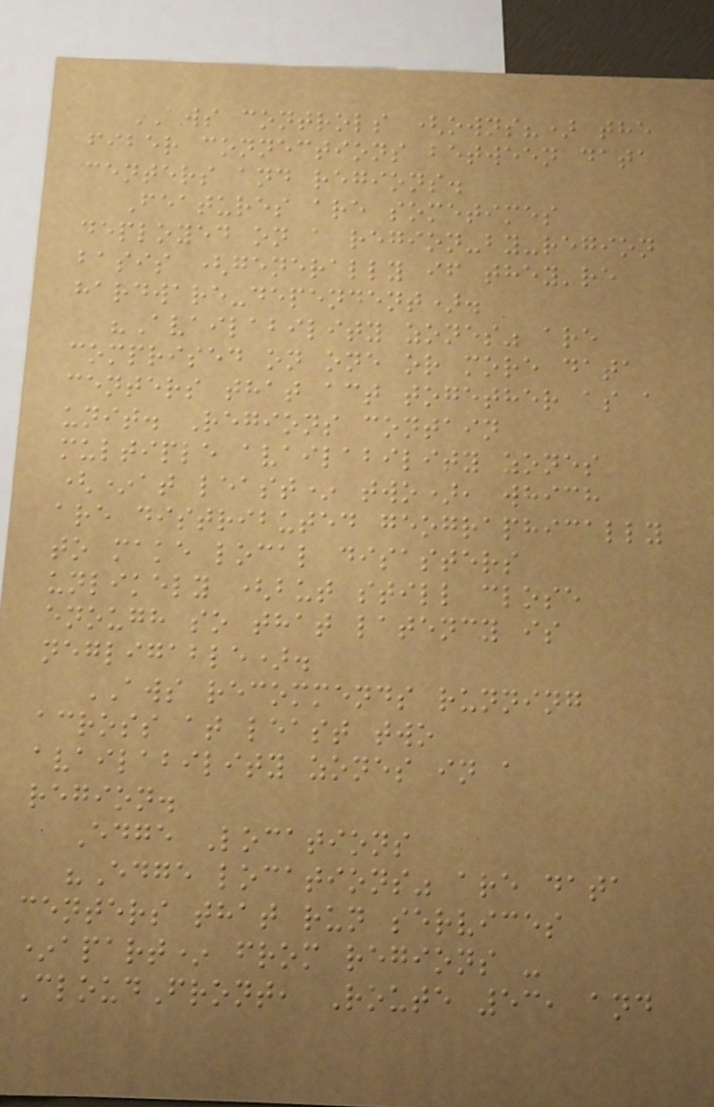AWS controls (owns?) the
fiber connections between data
centers and regions.
Features are sometimes
deployed on a region-by-region
basis (generally if they're
hardware-dependent).
"Availability zones" are
comprised on one or more data
centers that act together as a
unit. Regions contain
multiple availability zones
(*at least* two), which
are distributed geographically
to make local disasters
unlikely (but still close
enough so that latency is
negligable).
AWS recommends running
across at least two
availability zones in a
region.
Edge Locations
"Edge locations" are data
centers that run services
*apart* from regions -
CloudFront, Route 53, and
